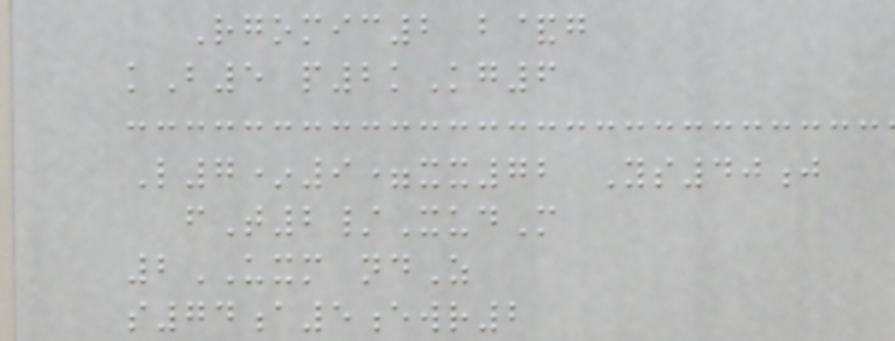Rgomic2 b&g
kB5 p2kKg6
L7*9=xx72 Ys40j
fT2/XudM
2UXM ndZ
s74a5ewr2
